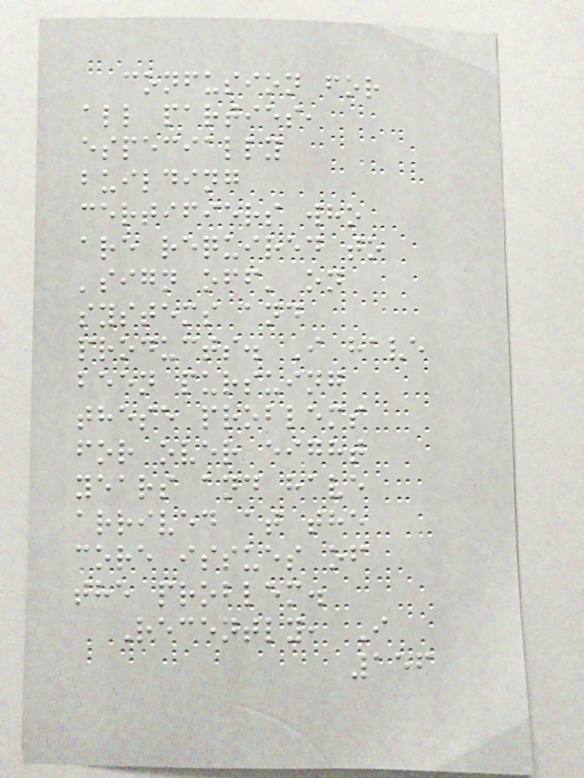confusion for
all parties,
especially
building
certifiers who
are required to
'sign off' on
systems and
products. I have
been pursuing
these problems
for over eight
years and have
arrived at the
core issues of
the problem.
Recently, I
156
